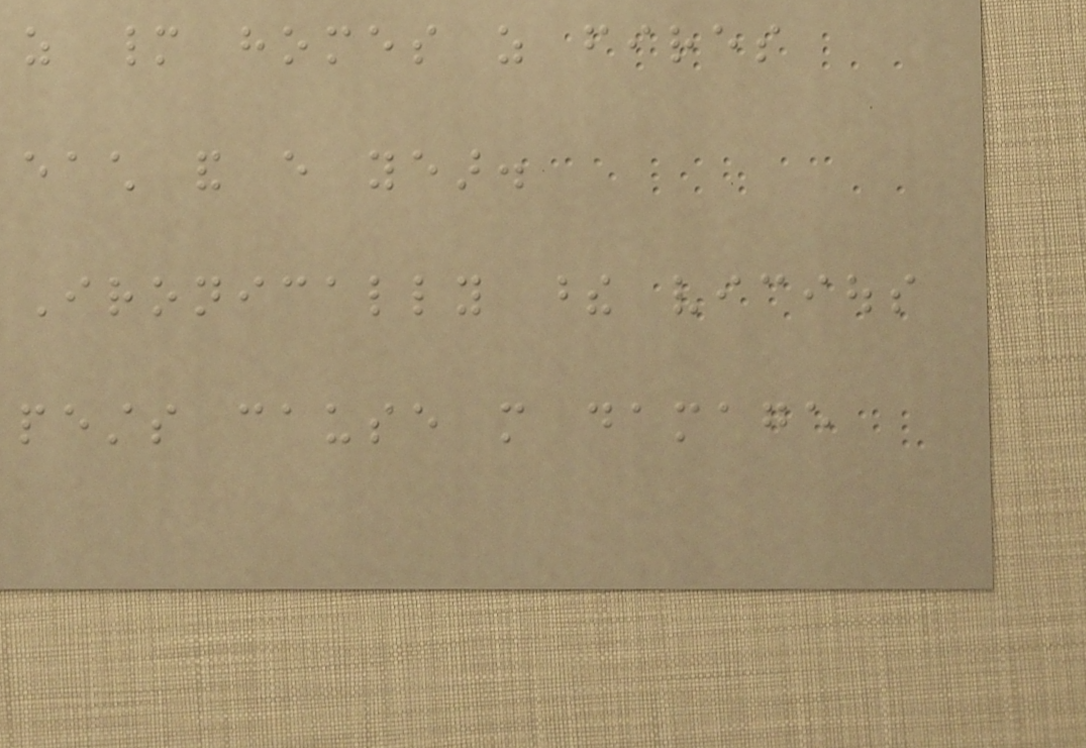as many homes as fires
each and every year.
Ironically these vicious
pests cause more damage
